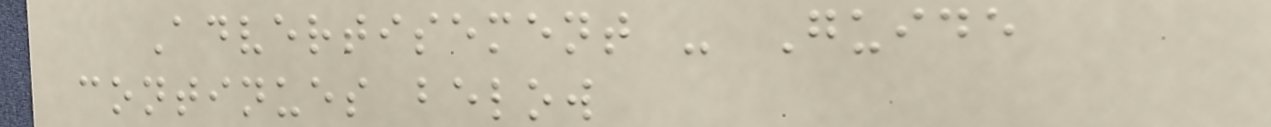Advertisement - Guide
continues below
